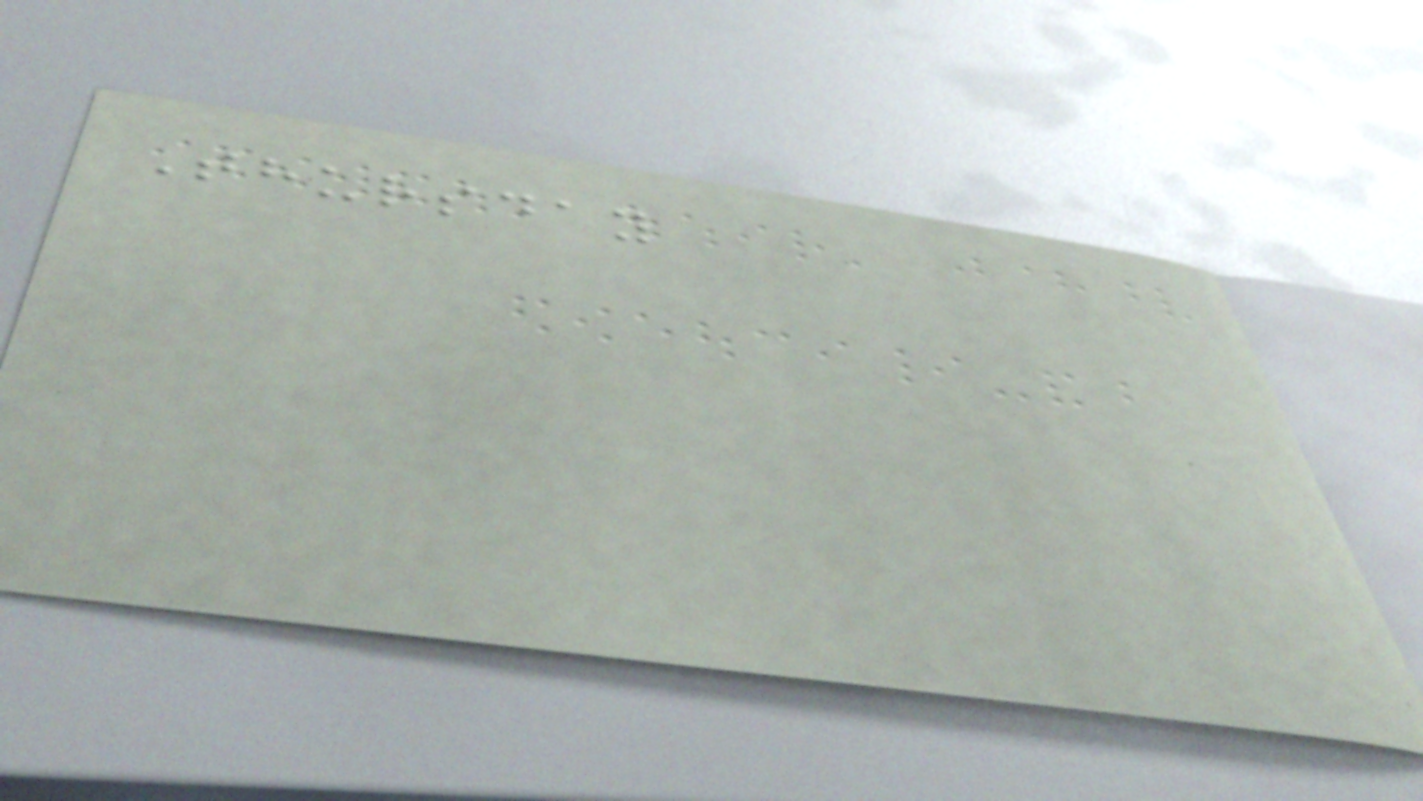Thursday
